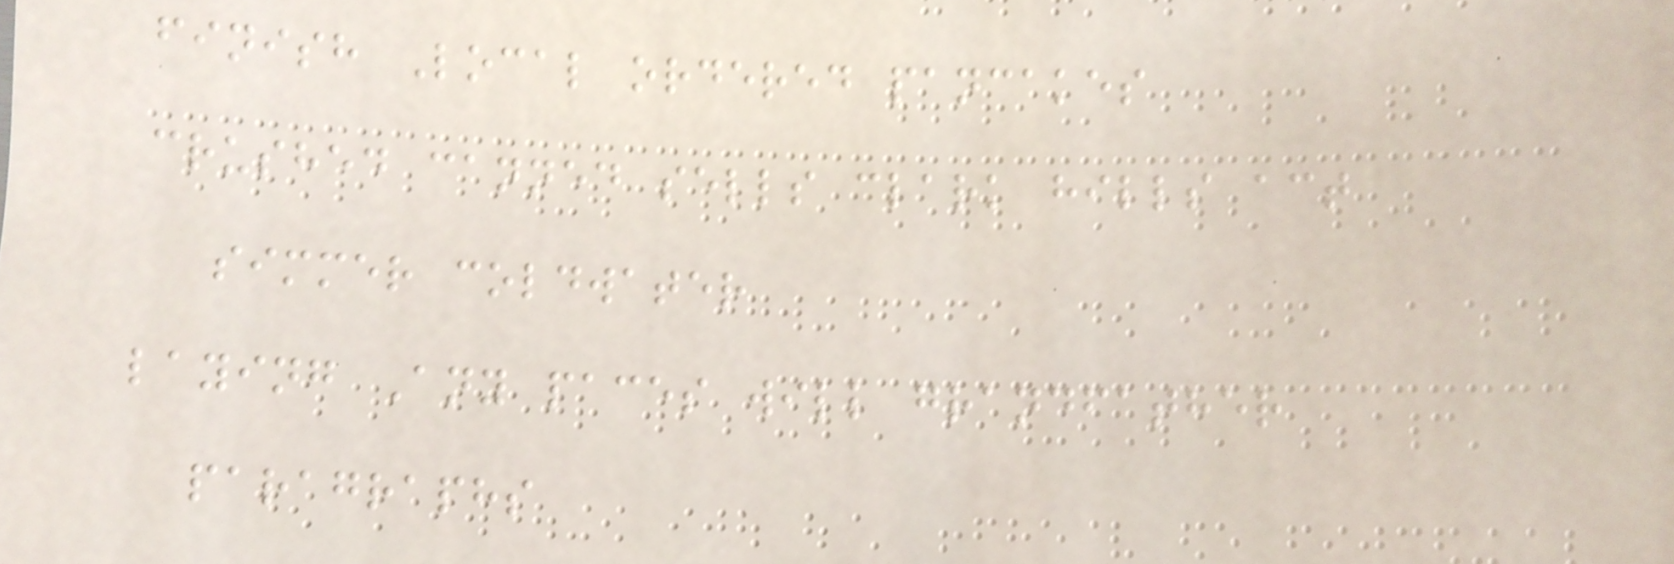finish Local ordered pancakes
crushed canned sells clark hills act
simmer coldwater
laying Any paces will grandfather
paragraphs
